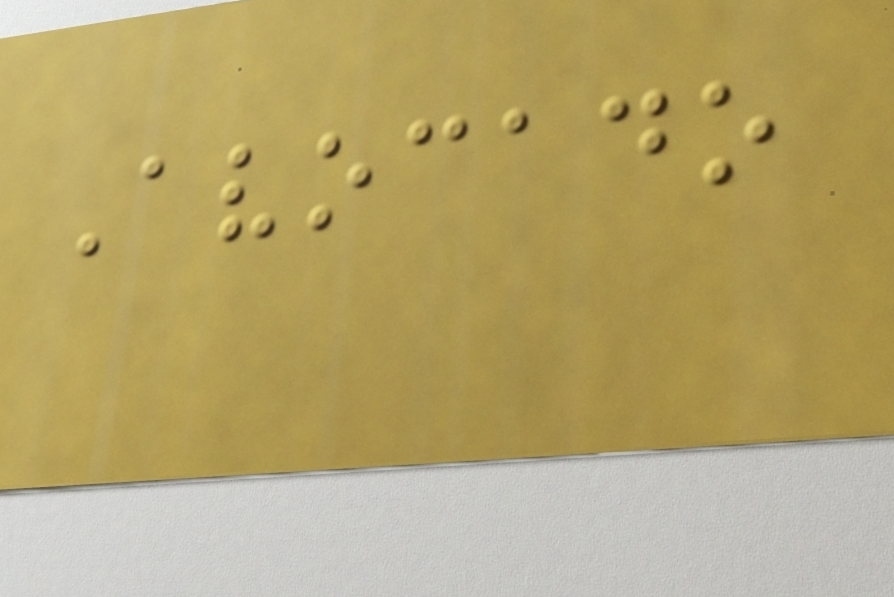Avocado
